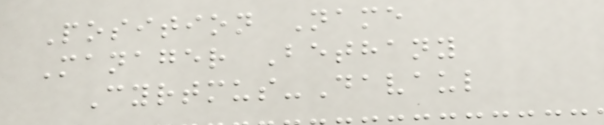Position Name
Manager Bethany
Cyrtmus-Davaul
